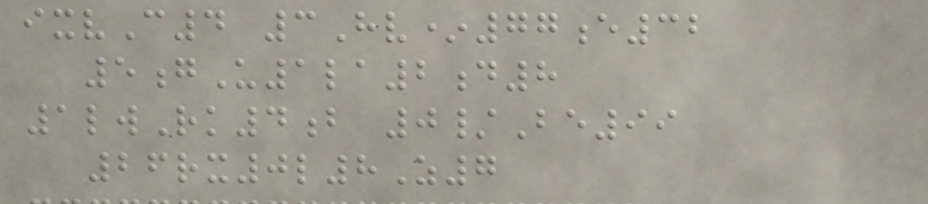ixvC4 3Hv*77e32
5gU1la2d8
1lwRk4b 0/Be99
26rx0l8Z7
